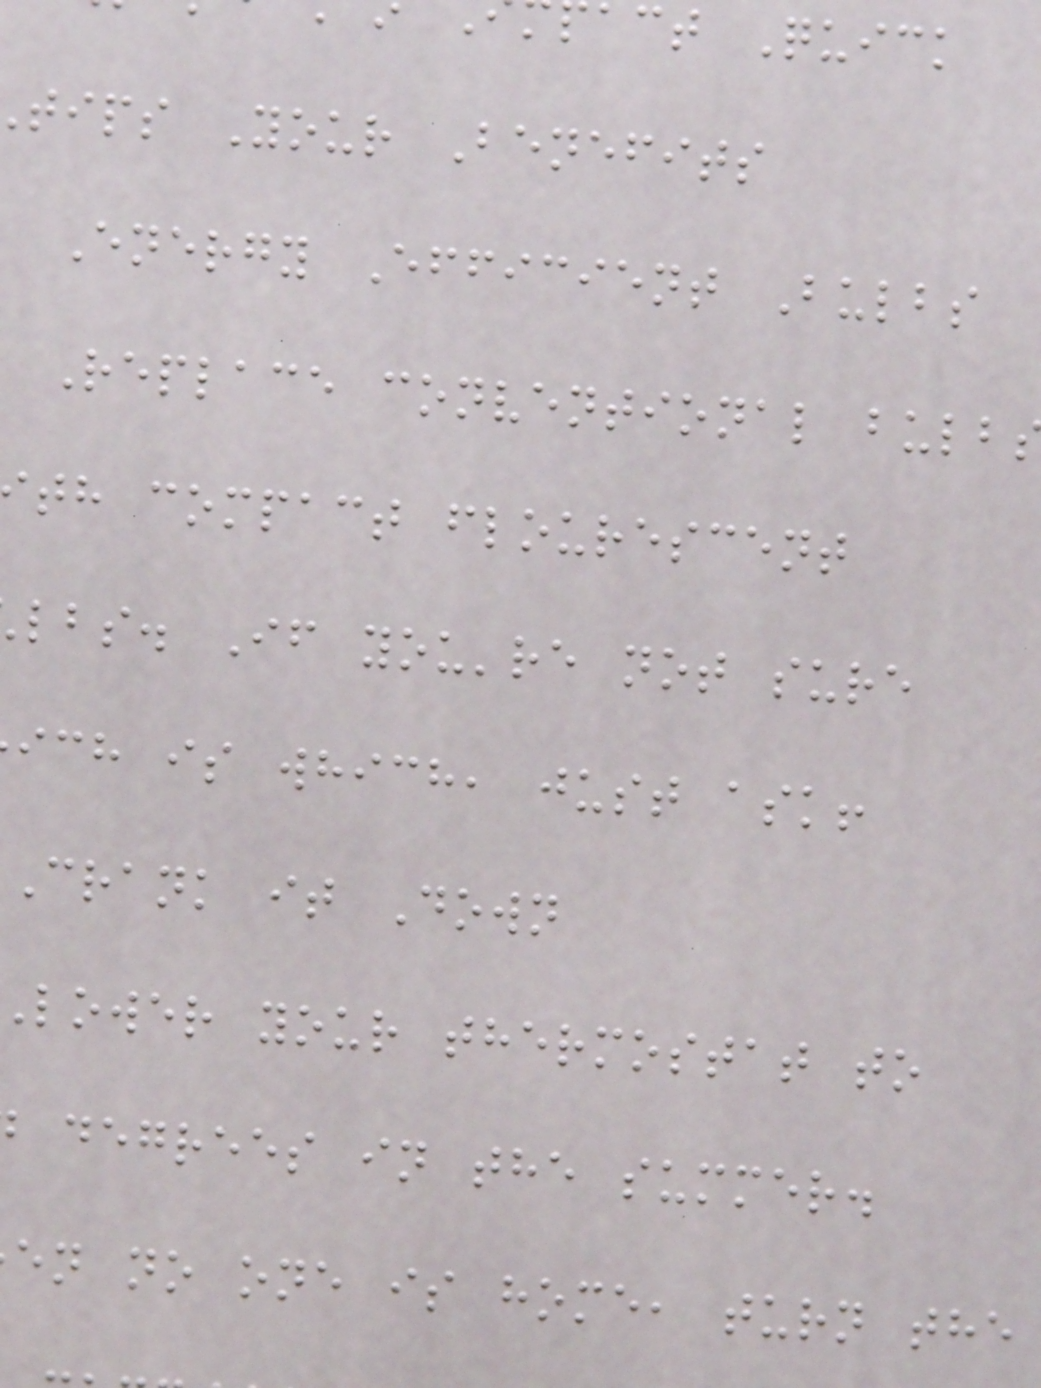act Quick
tips Your Benefits
Energy Efficient Bulbs
Replace conventional bulb
th compact flourescent
lbs. If you're not sure
ich is which, just ask!
Crank it Down
lower your thermostat to
degrees in the summer.
en no one is home, turn the
